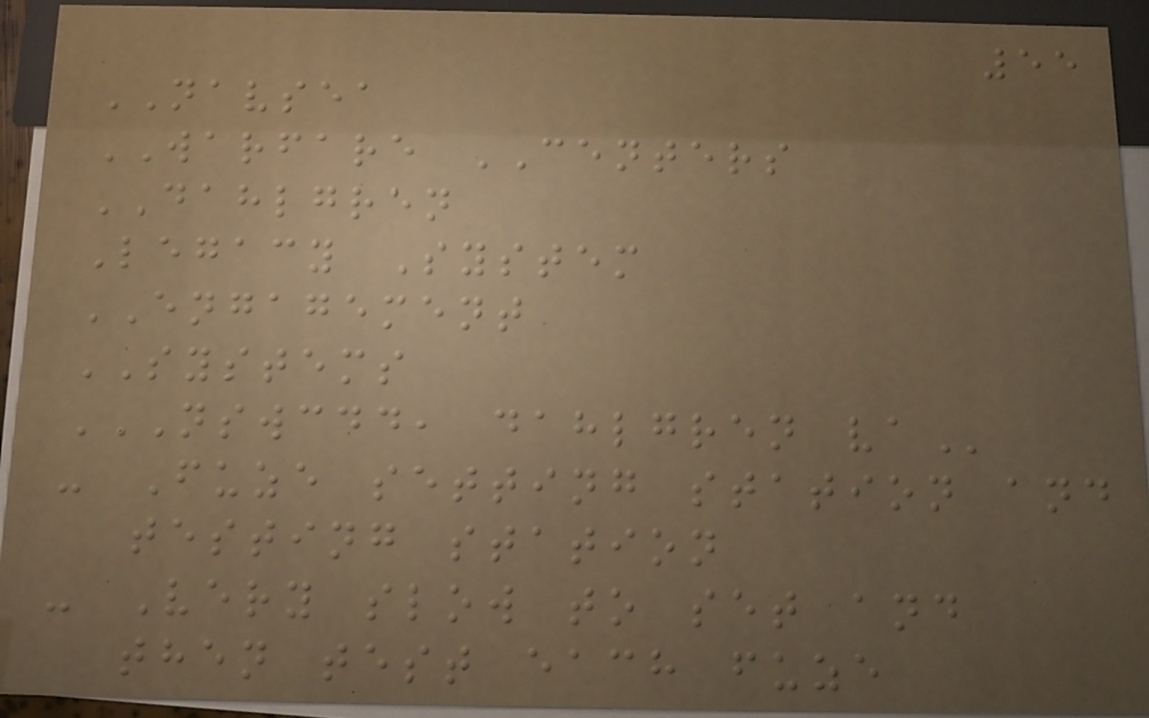55
NAVSEA
WARFARE CENTERS
DAHLGREN
Legacy System
ENGAGEMENT
SYSTEMS
NSWCDD, DAHLGREN VA
- Fuze setting station and
testing station
- Very slow to set and
then test each fuze
